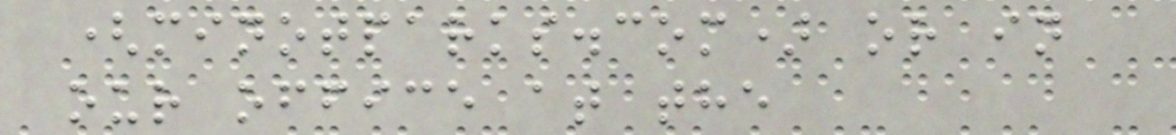(minotparks.com) or in
our office at the
